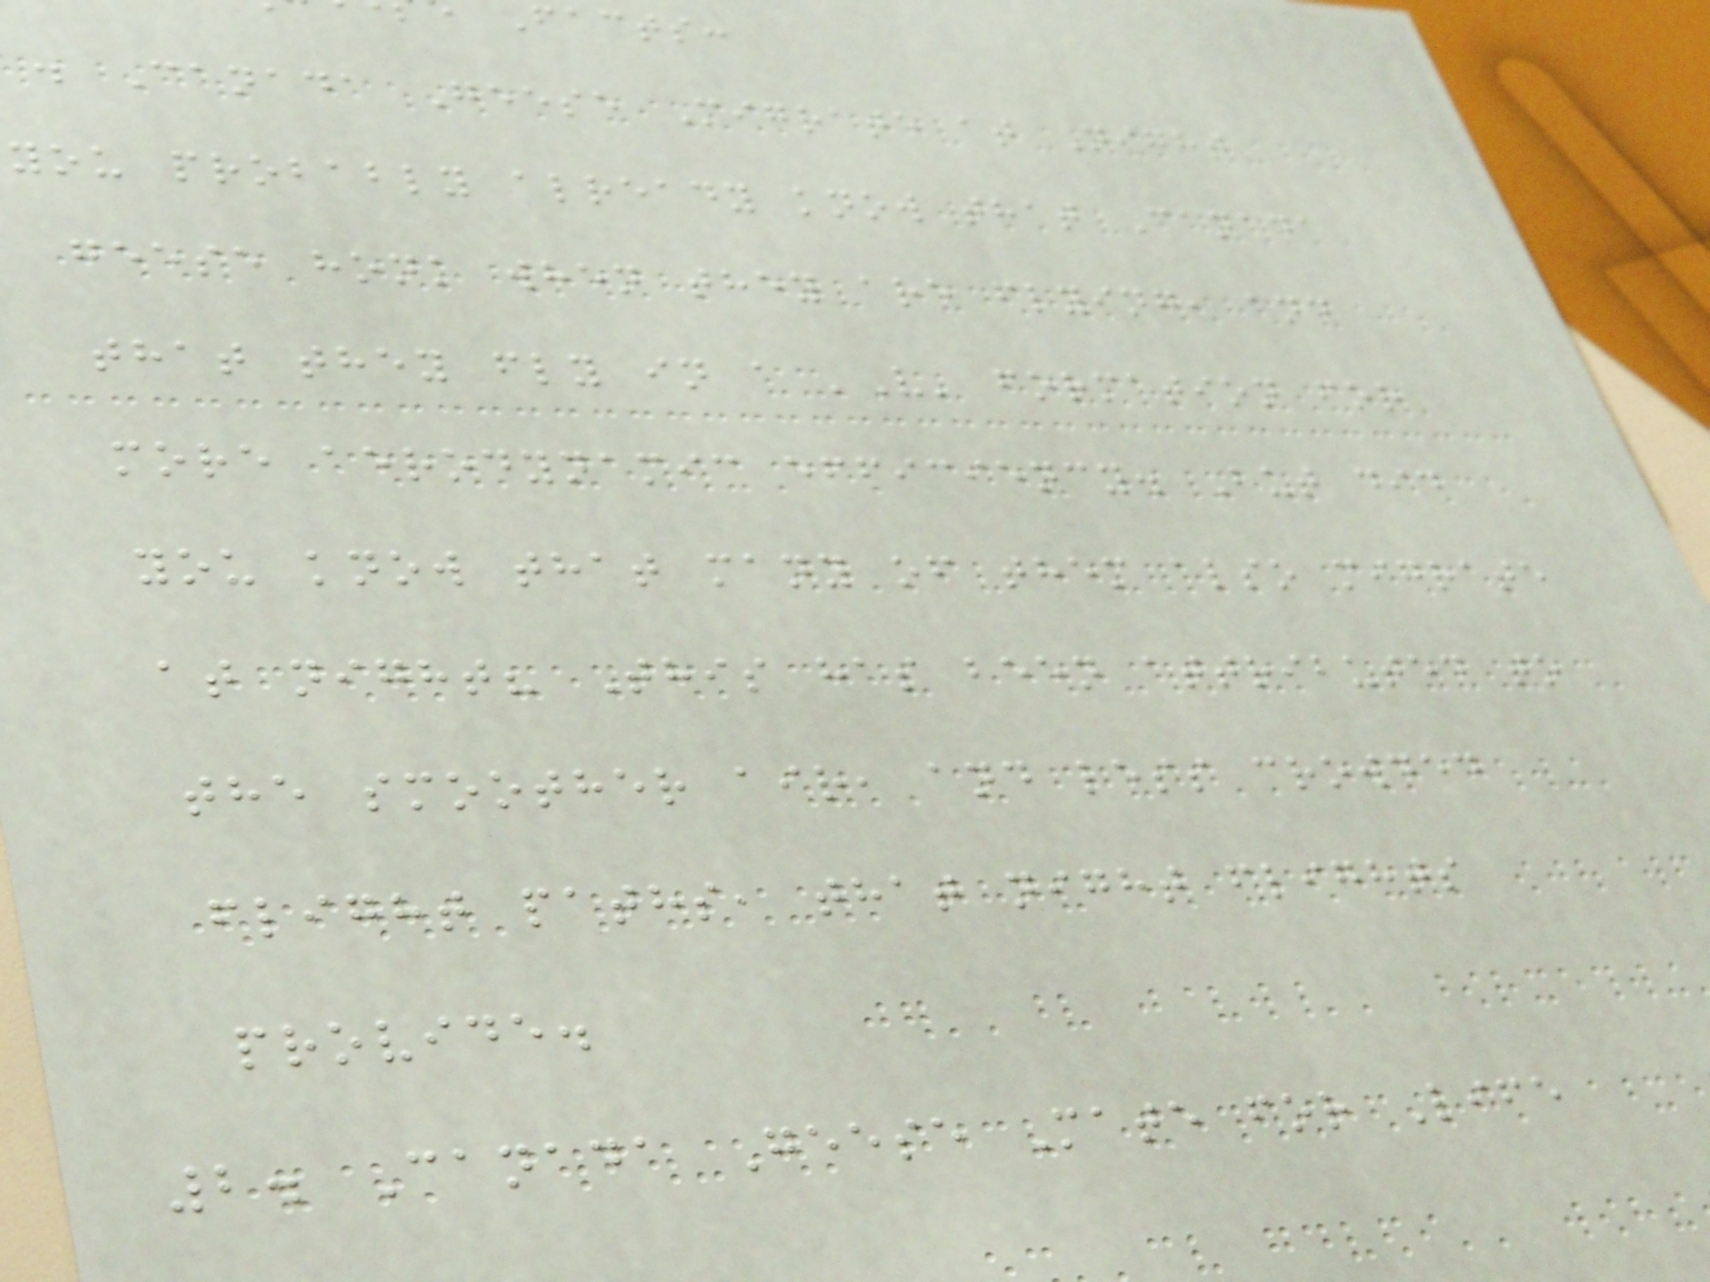Facts:
. Canada Geese Migrate at Night
you probably already know that Canada
geese honk when they are flying, and
that they fly in a 'V' formation for
more aerodynamic efficiency. But did
you know that many of them also migrate
at night? This has been attributed to
the smoother air, and less crowded
flight paths, that night flights
provide.
2. Canada Geese Mate for Life
